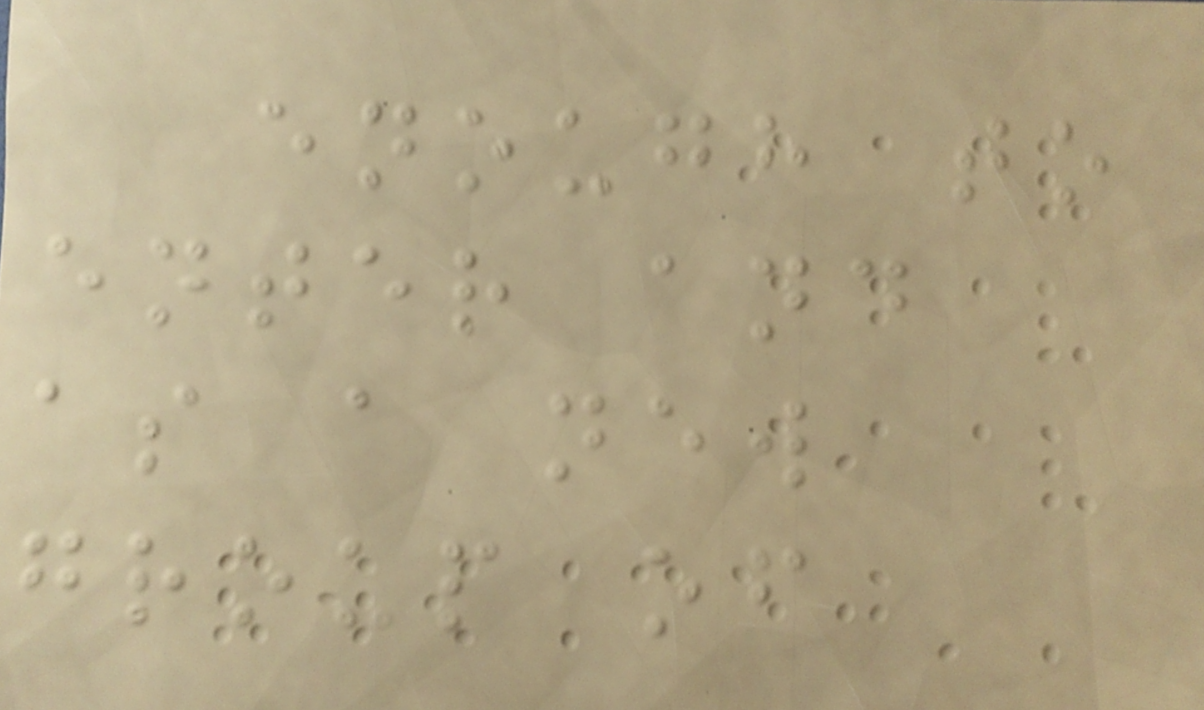enough to
enter and
as a new
group of
